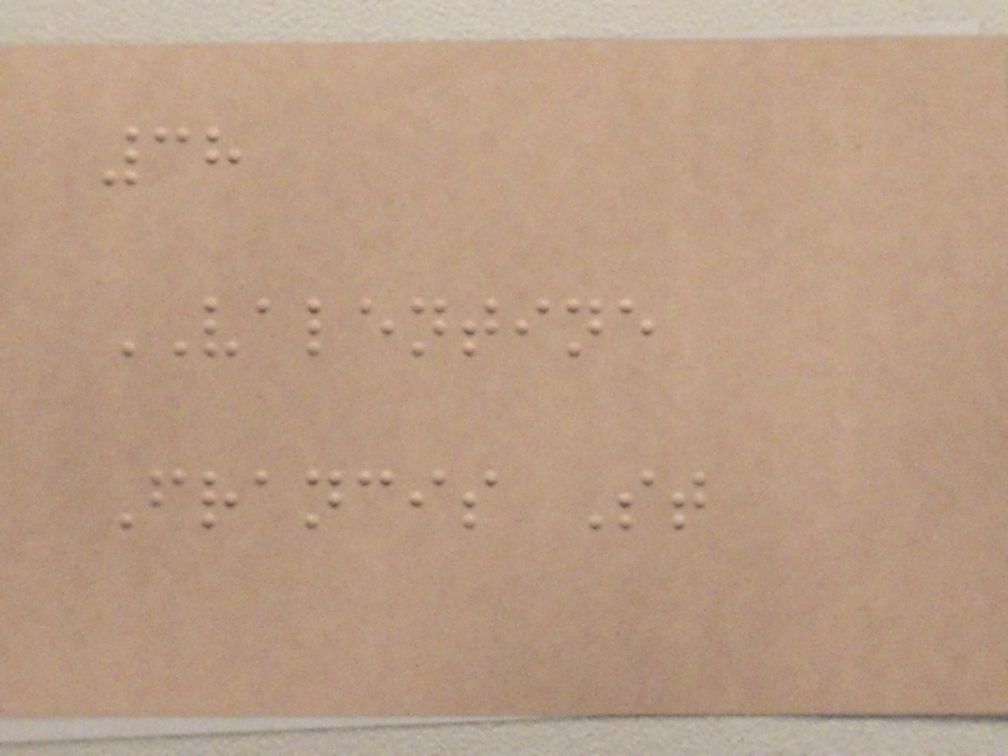38
VALENTINE
Francis St
